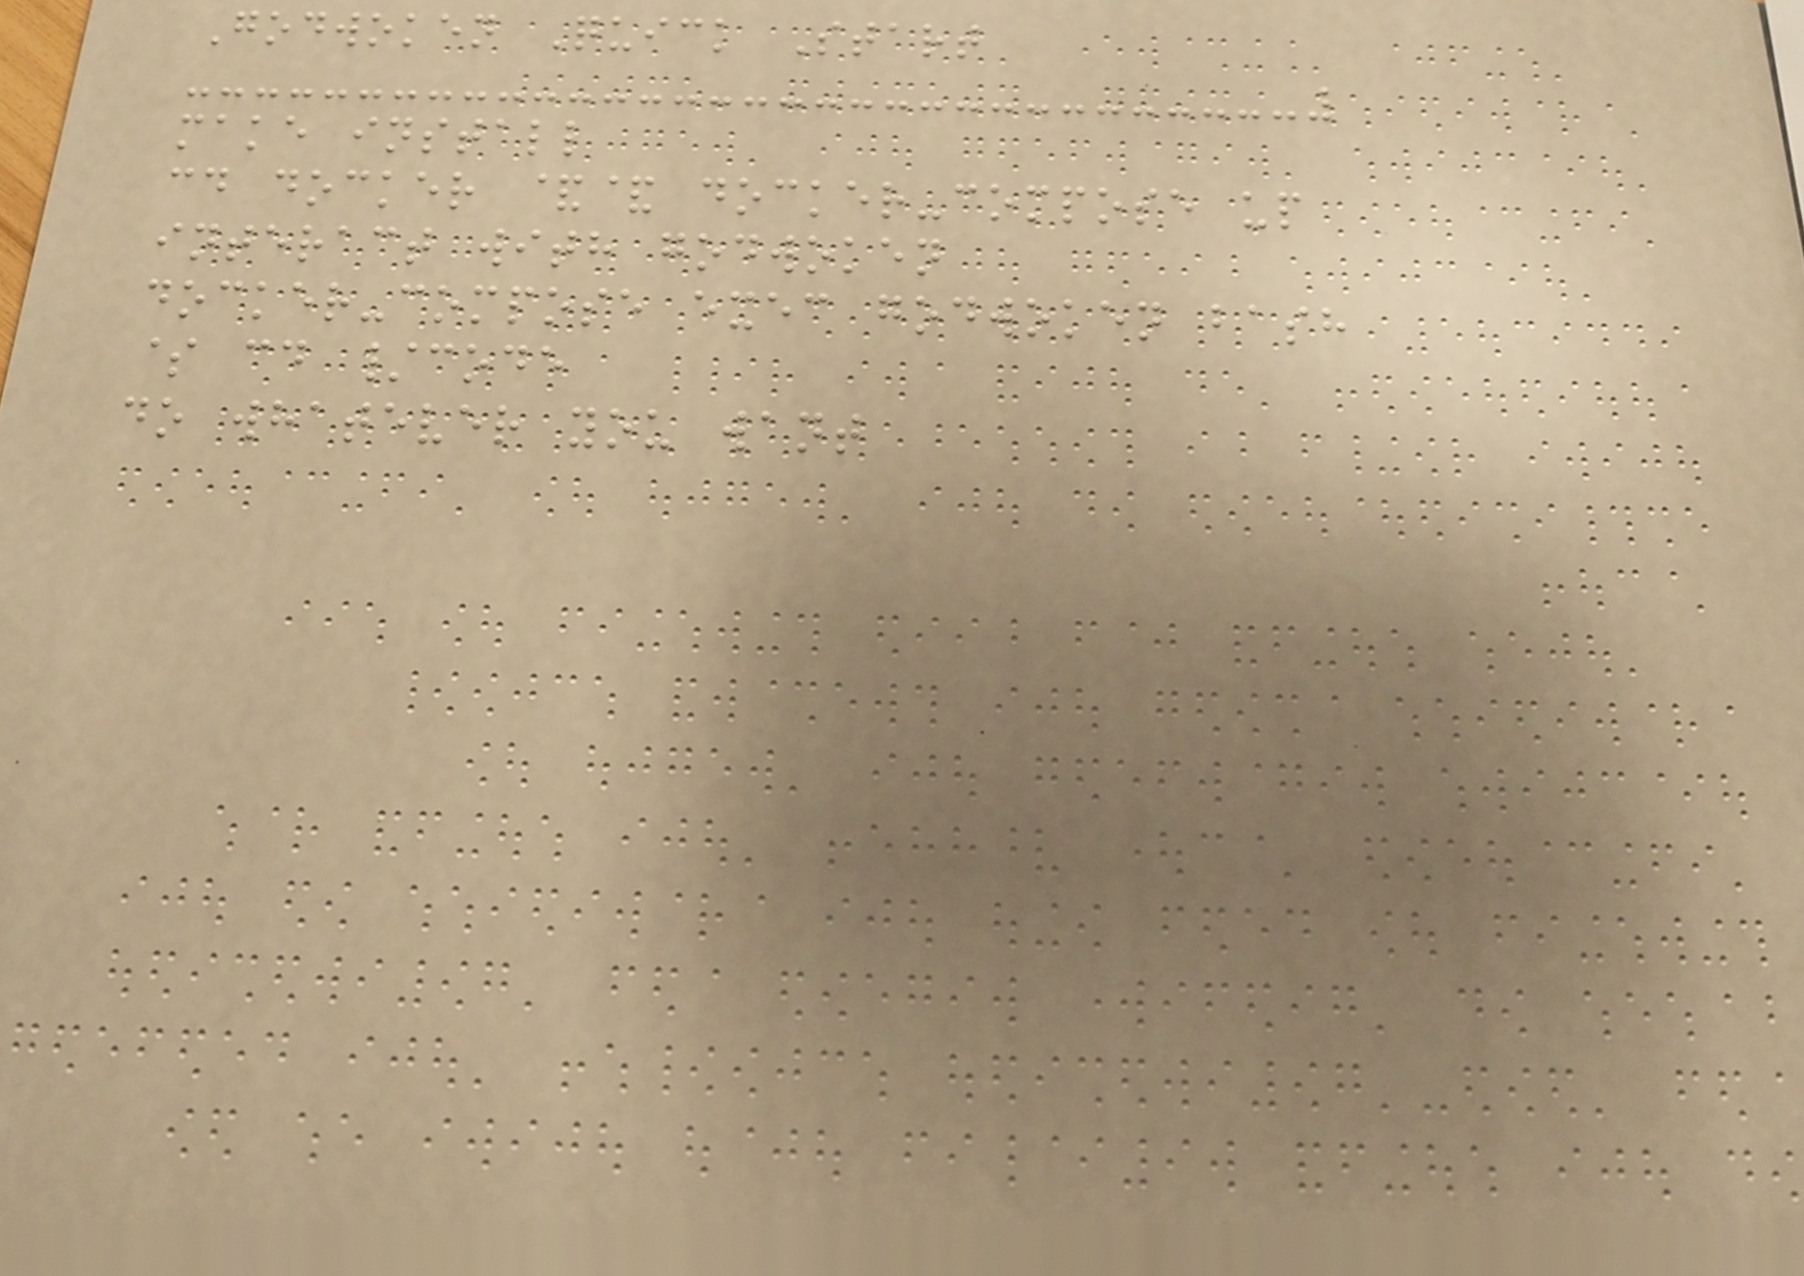Godwoken Quick Start
make install
cd docker && docker-compose up
interact with godwoken
docker-compose exec godwoken bash
$ cd /code
do whatever you want
